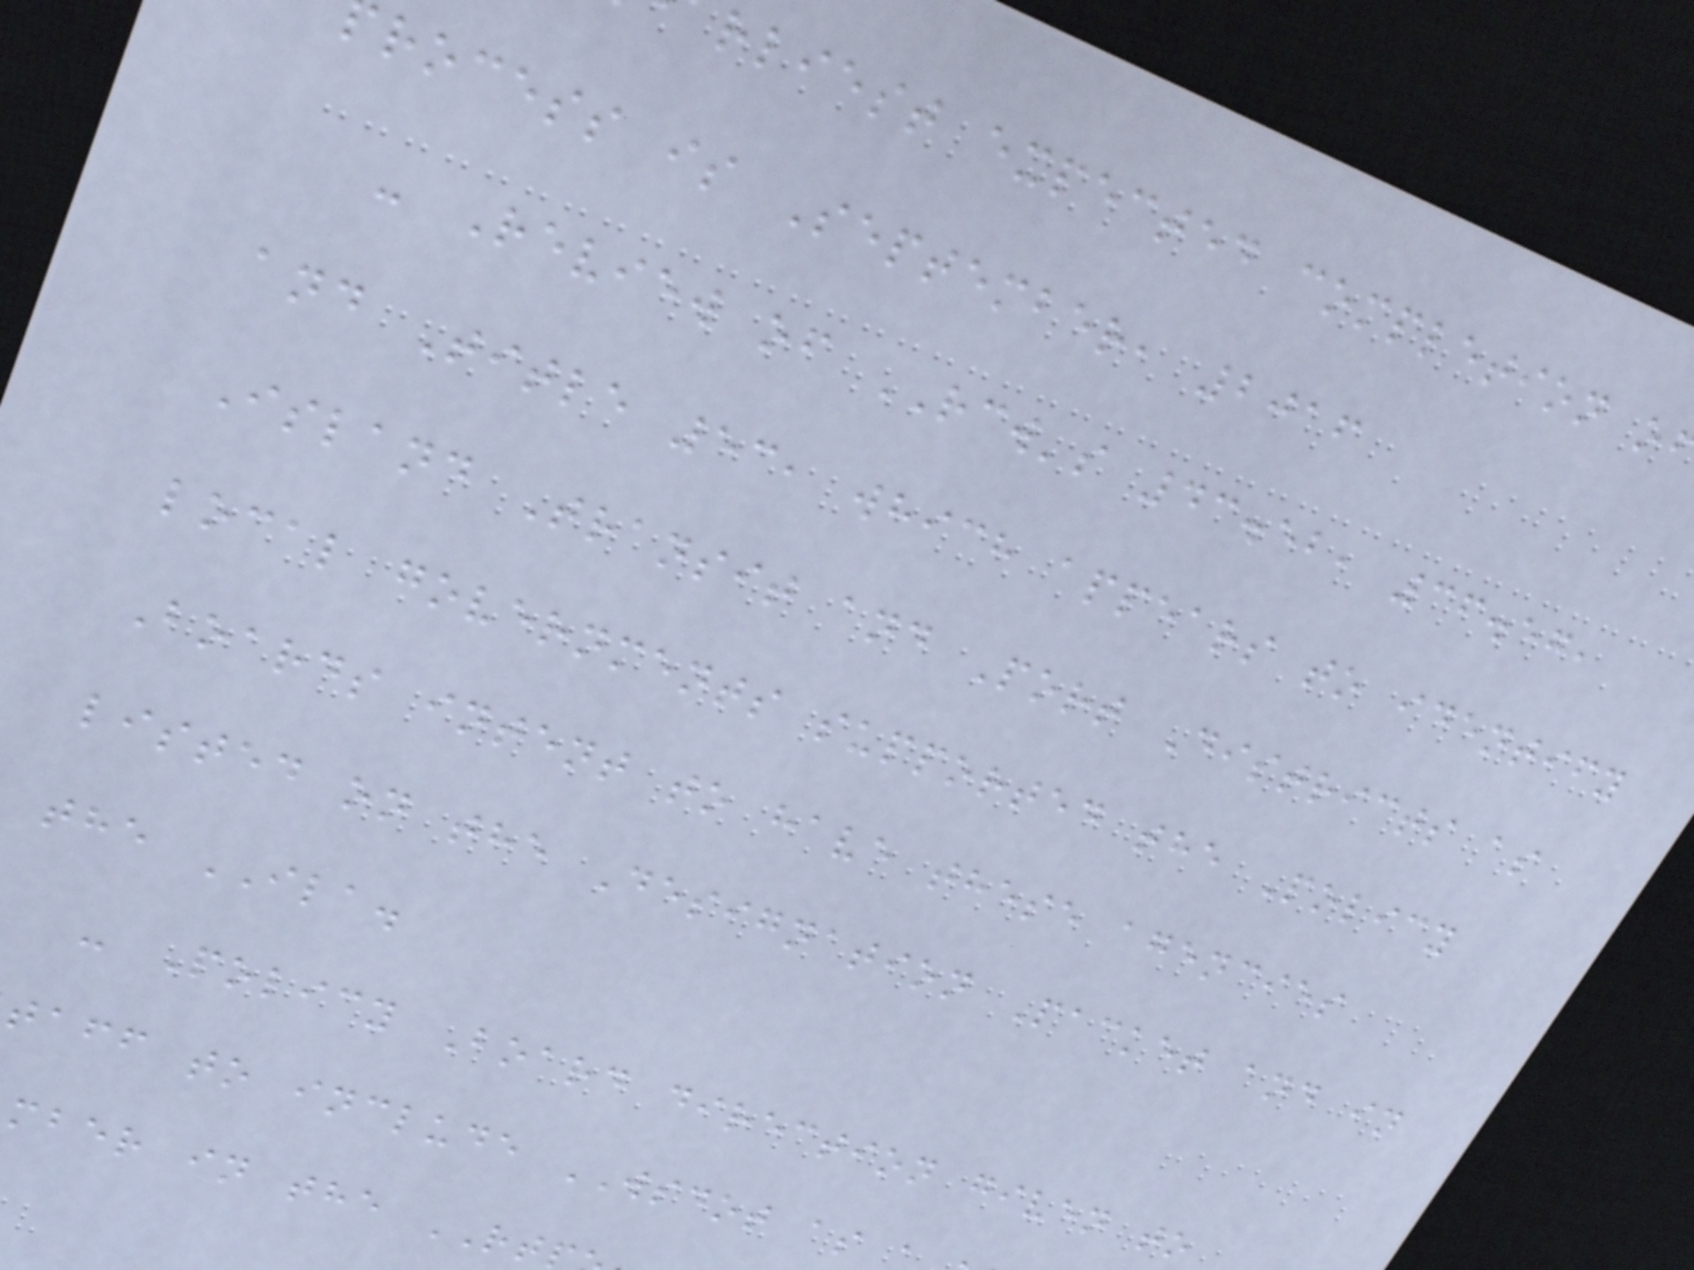rliest expected completion o
rocess is September, 2016
- Review of RCW's 43.52, 36.57,
and Title 53, which appears to identify
Island Transit and Port Districts as
local governments supported the Policy
Boards intent to have these agencies
listed on the Designation Packet and in
the ILA.
- Policy Board direction given to
taff to include WSDOT as
mber in the RT
